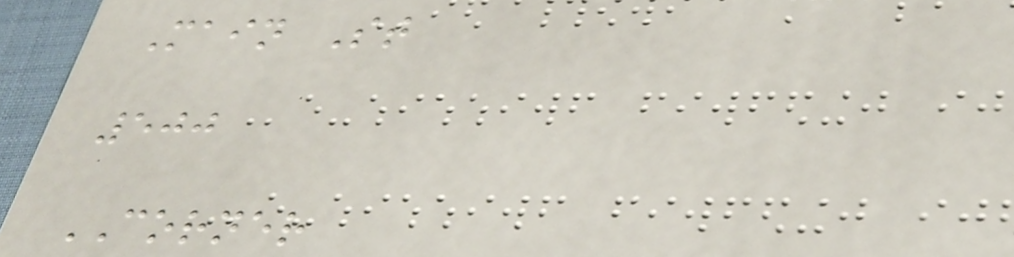Main St
500
CORNER
